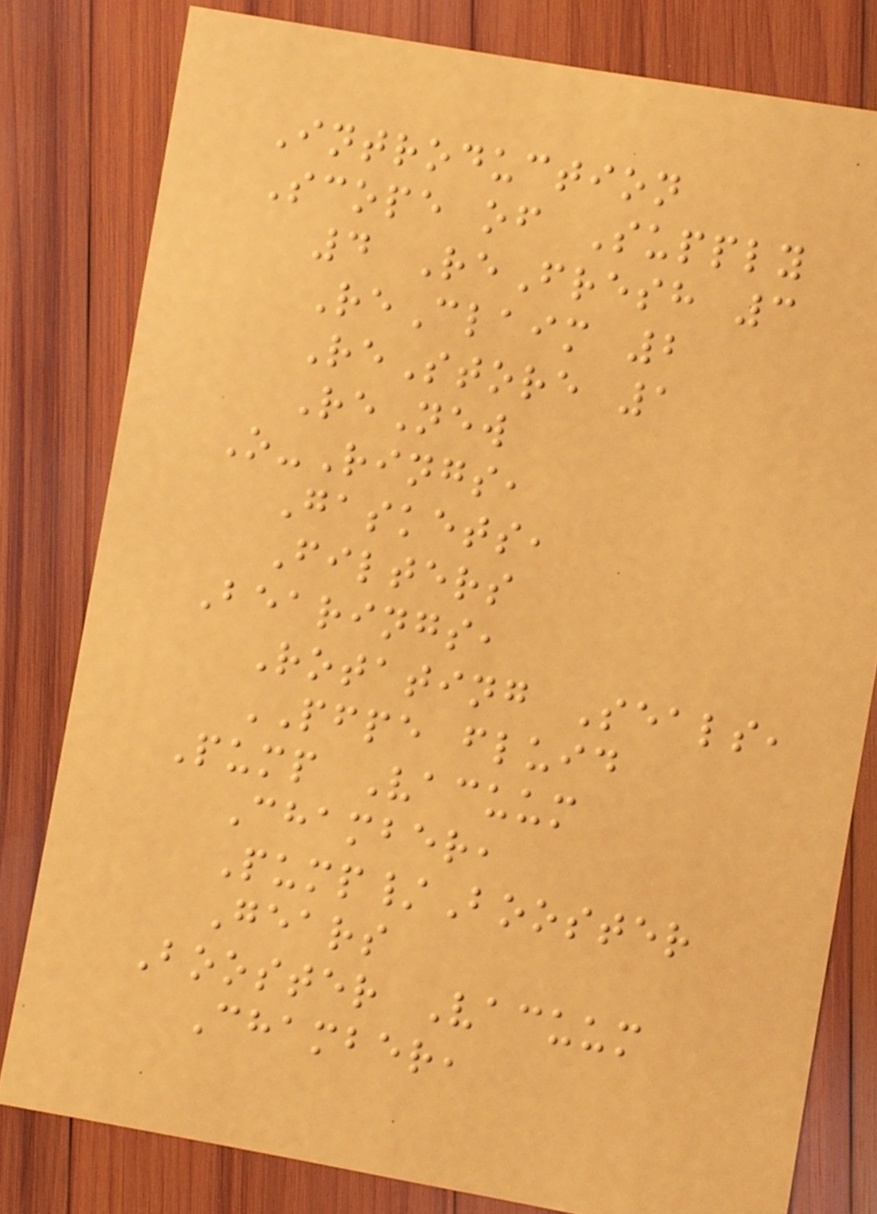Introduction
Scope of Supply
4 ReFresh 3
ReClaim 2
ReStore 1
ReNew
O-Rings,
Gaskets,
Filters
Bearings,
Rotating Seals,
PFPE fluid
Pump Vacuum
Chamber,
Pump/Booster
Gears
Booster Vacuum
Chamber,
